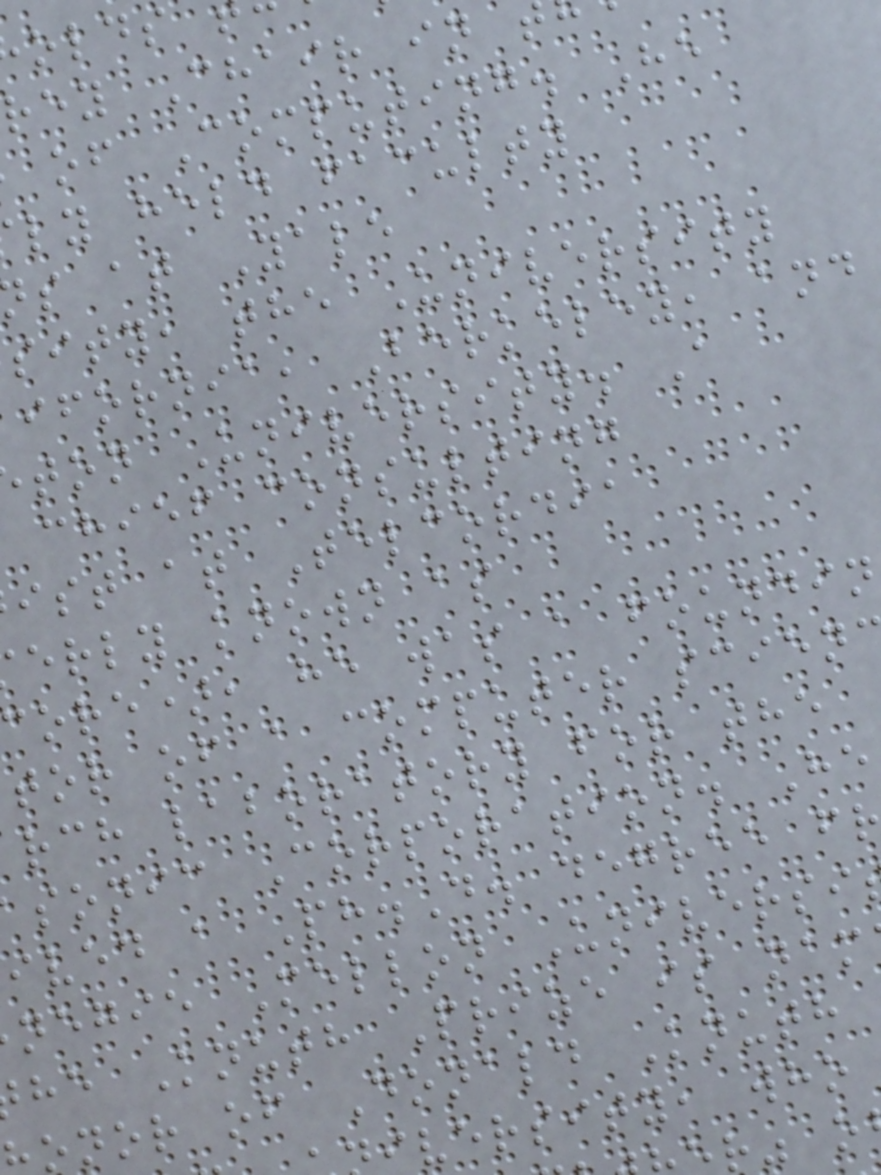rey Chair in
of Computing. He
ly held faculty
s at Yale
sity, the University
ifornia, Berkeley, and
ton University. A
chief consulting
ist at Telcordia
erly known as
core), he was a foundin
tor of a computer scien
rch laboratory for the
sonic Corporation. He
ived a Ph.D. degree f
negie Mellon Universi
he Knuth Prize is nam
onor of Donald Knuth
iversity, who
